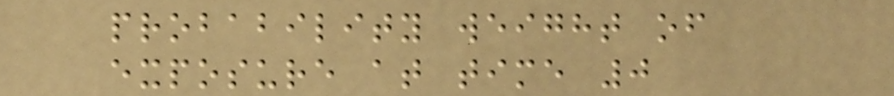probability weight of
exposure at time 0
